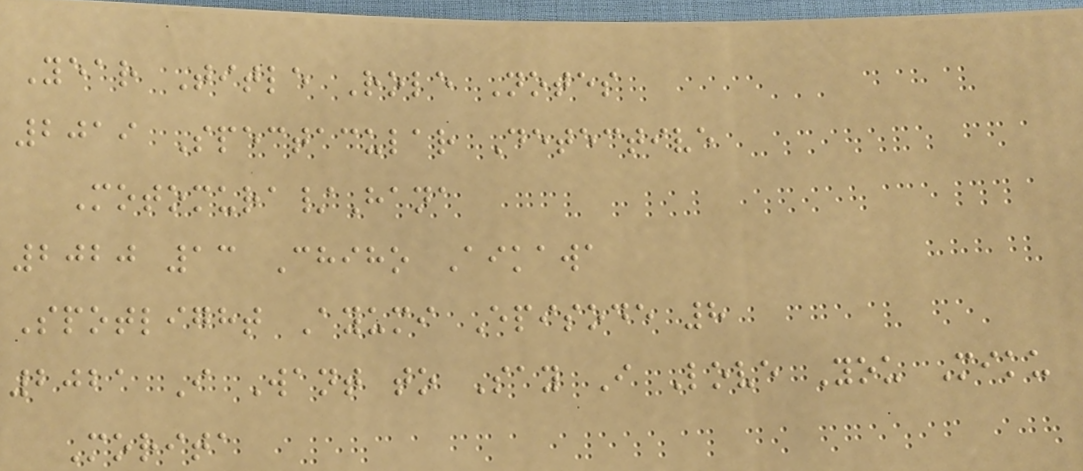Year Title Role Notes
2019 Spectacular Detective
Motomura/Hana
2020 13 Chiho Aikawa
Spotlight Ayumi Episode 8
2021 I Want to Say I Love You Miku
Morita
